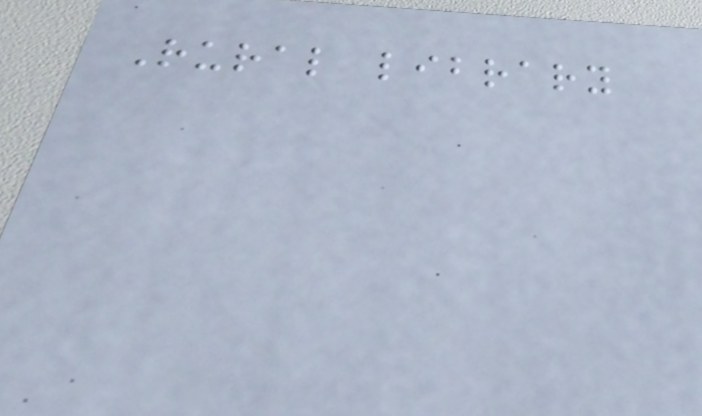Rural library
